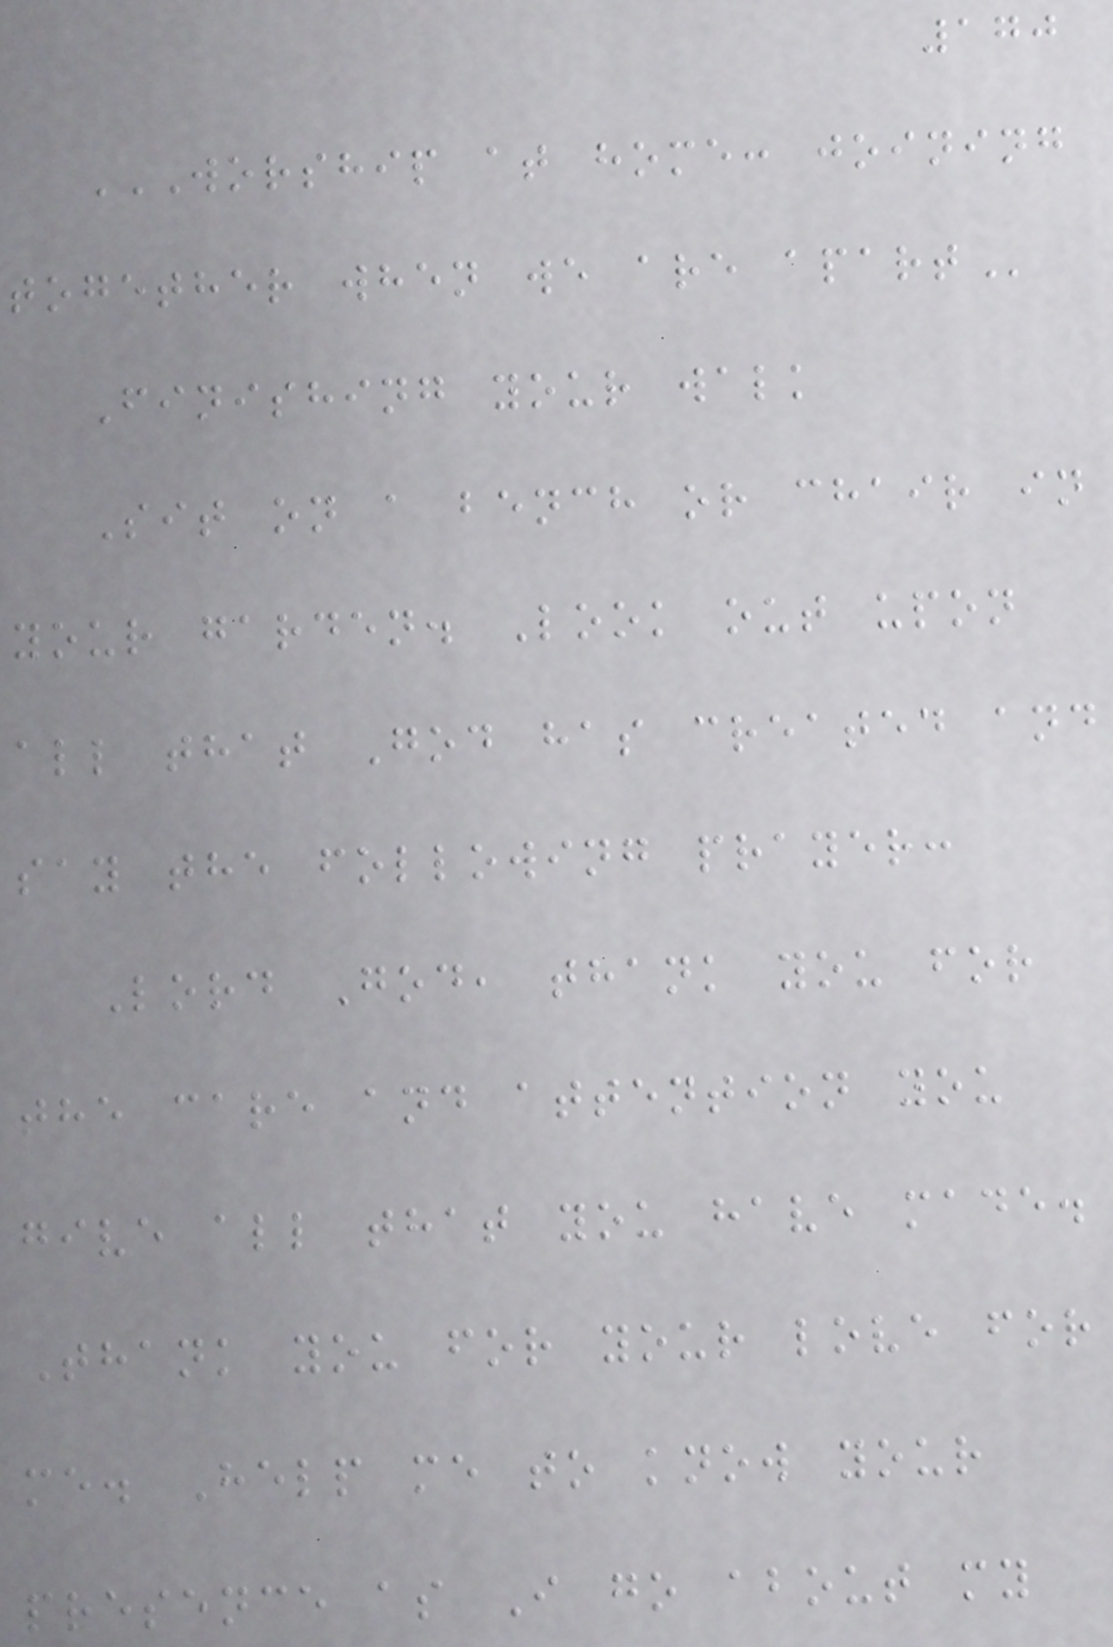170
WORSHIP AT HOME: JOINING
TOGETHER WHEN WE ARE APART
Finishing your walk
Sit on a bench or chair in
your garden. Look out upon
all that God has created and
say the following prayer:
Lord God, thank you for
the care and attention you
give all that you have made.
Thank you for your love for
me. Help me to know your
presence as I go about my
